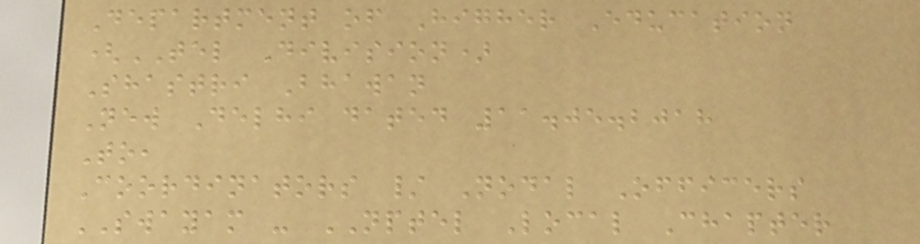Department of Higher Education
(TEL Division)
Shastri Bhawan
New Delhi dated 11.05.2018
To,
Coordinators / Nodal Officers
SWAYAM - NPTEL Local Chapter
